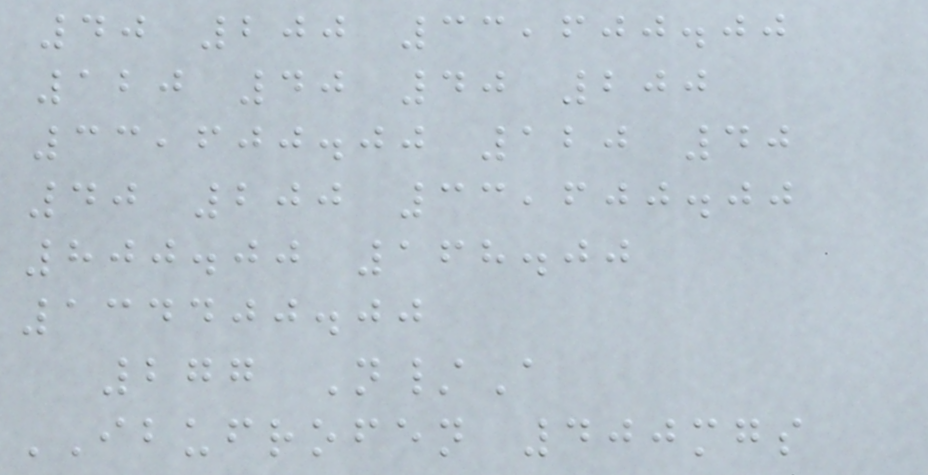40 200 33,600.00
120 40 40 200
33,600.00 120 40
40 200 33,600.00
800.00 168.00
134400.00
277 N/A
IBUFROFEN 400mgs
